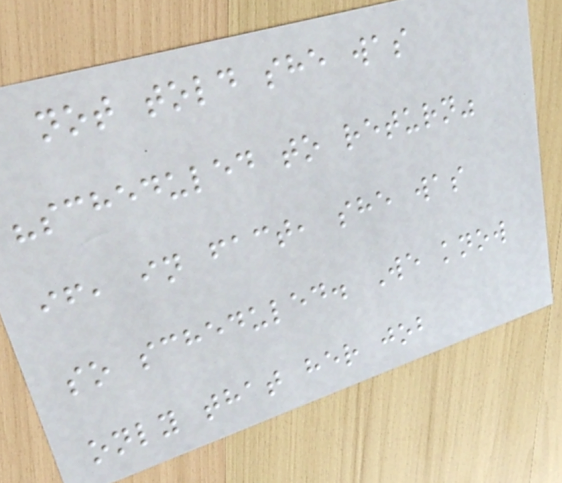not told she was
"scheduled to return"
if, in fact, she was
so scheduled. We know
only that her job
